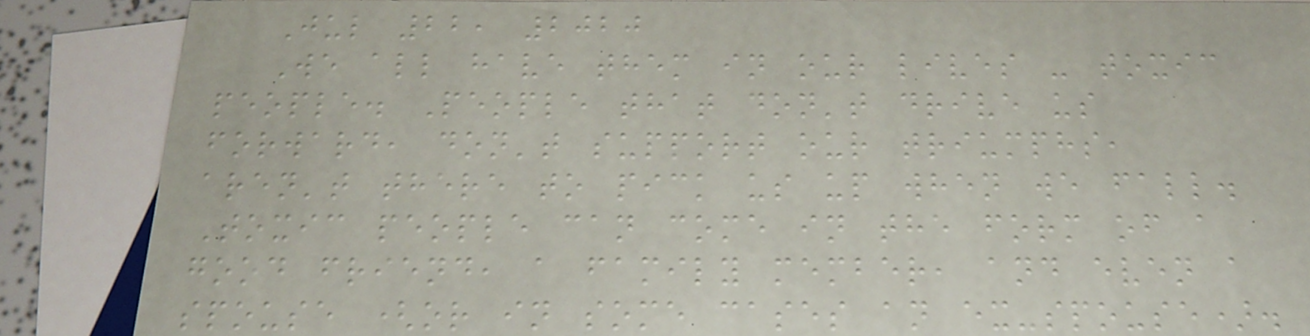Jul 22, 2020
We all have them in our lives - toxic
people. People that don't drive us
forward, don't support our triumphs,
aren't there to pick us up when we fall.
Toxic people can come in the form of a
good friend, a family member, and even a
spouse (or in some cases an ex-spouse).
